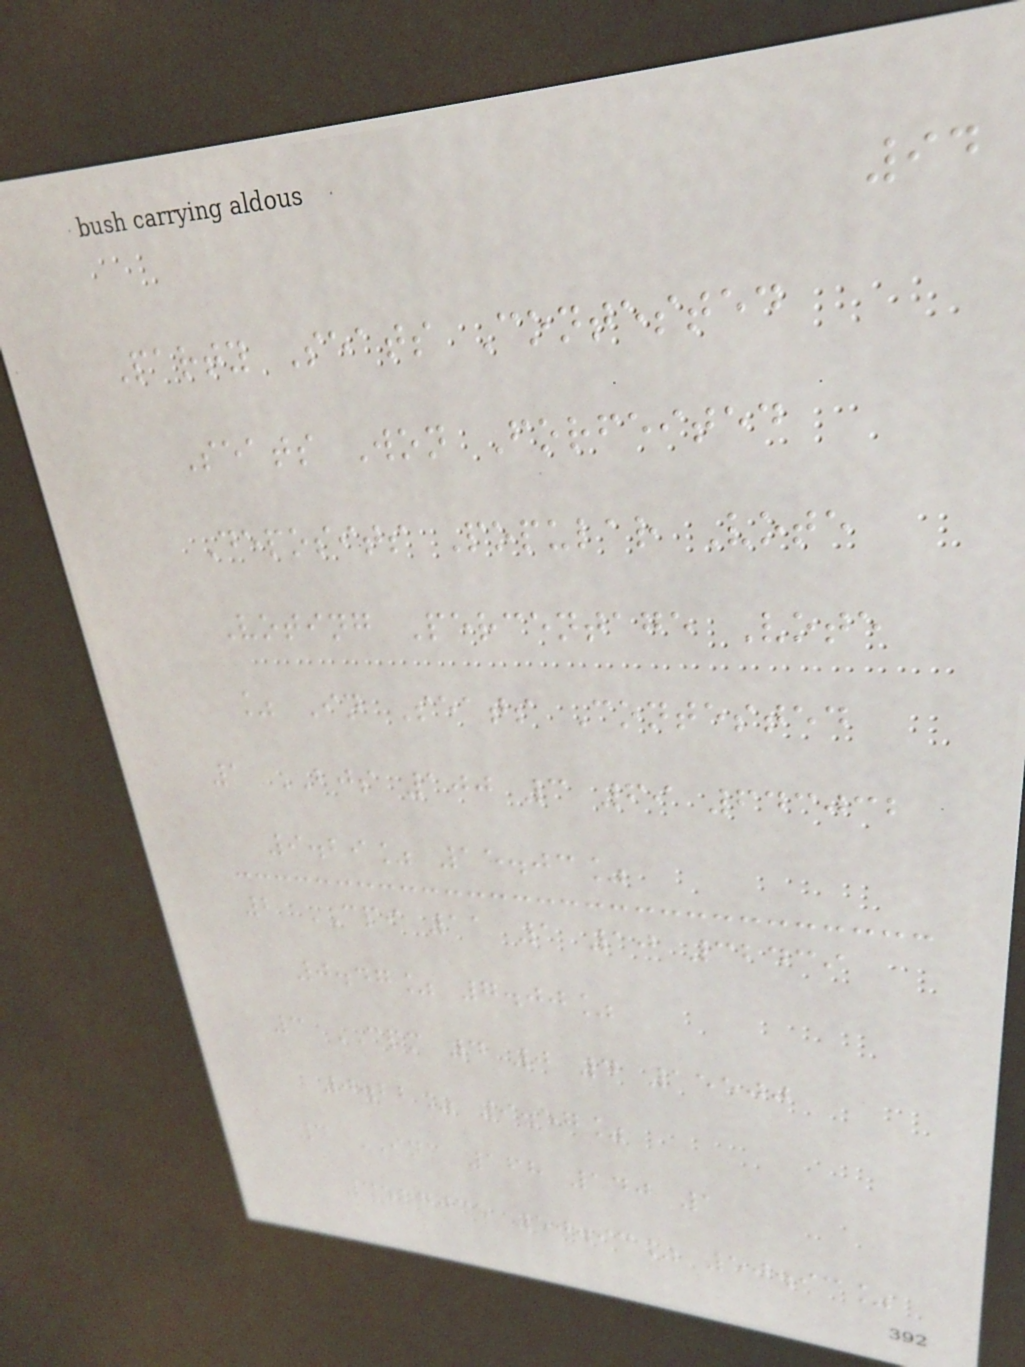94
Party Seats Contested
Seats Won Forfeited
Deposits Popular Vote
Voting Percentage Vote
% In Seats Contested
1 BJS 100 3 69 643032
9.29% 15.03%
2 CPI 11 1 10 32439
0.47% 7.00%
3 CPM 4 0 4 15500
0.22% 9.57%
4 INC 168 140 1
3527035 50.93% 50.93%
